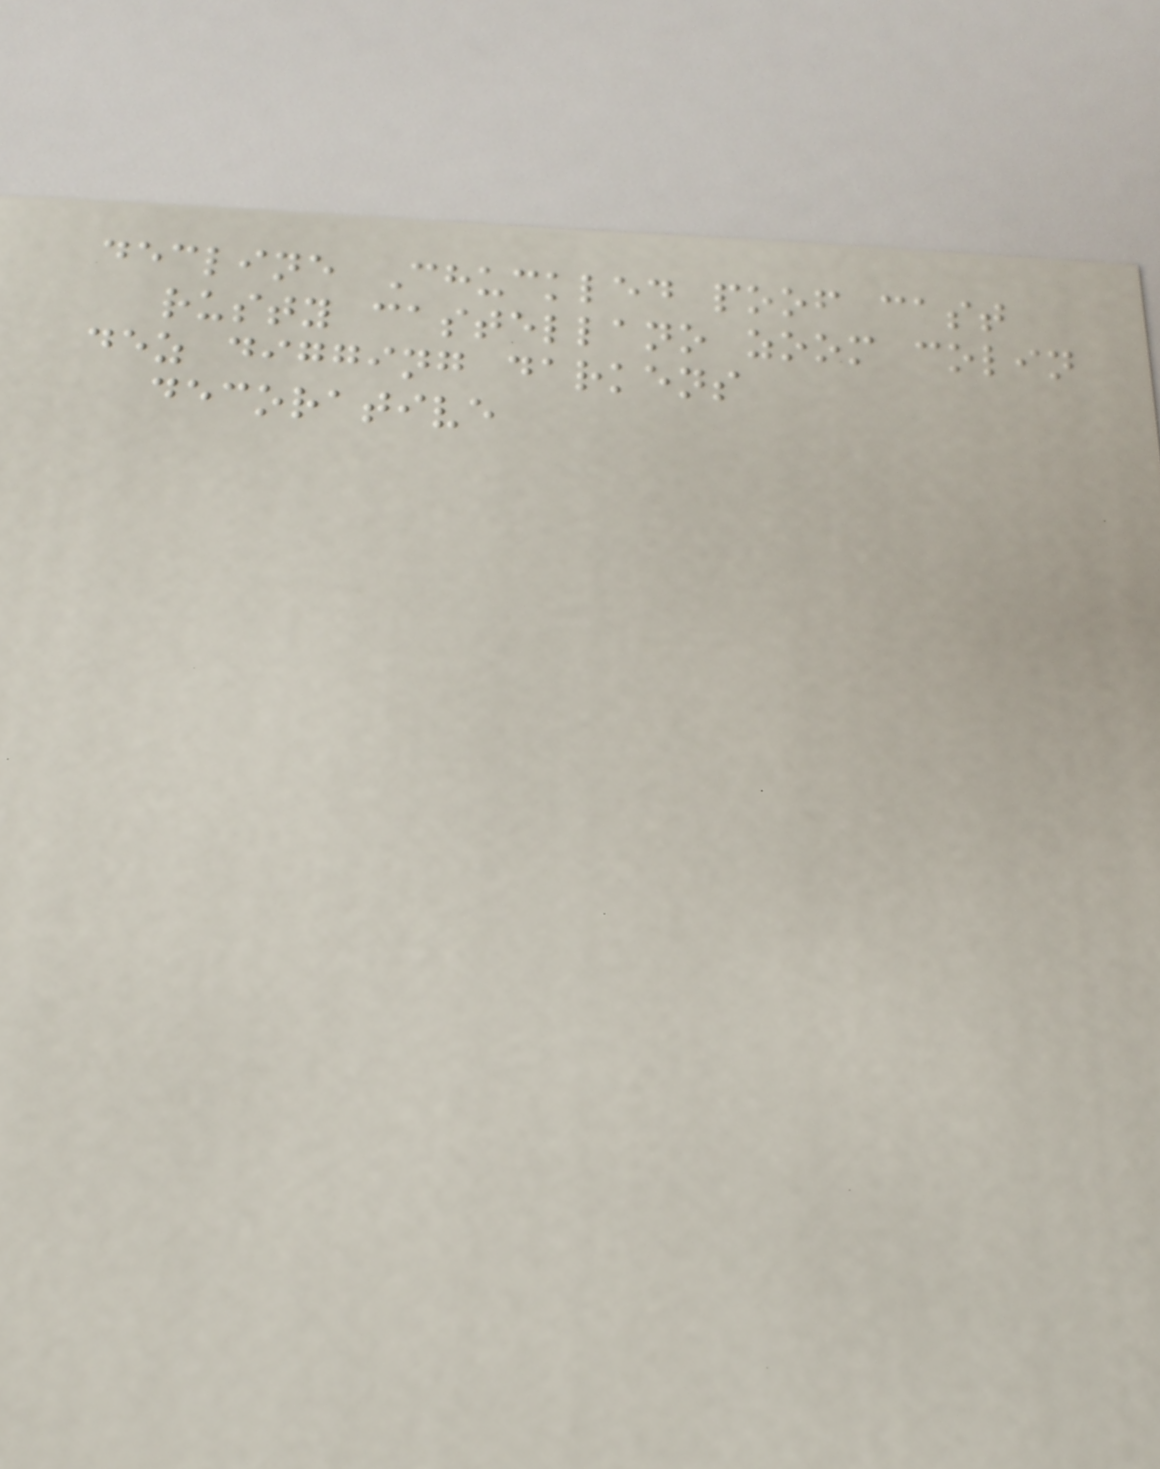decline Chuckled poof cast
rusty castellano zoom colin
dez digging darkens
decorative
